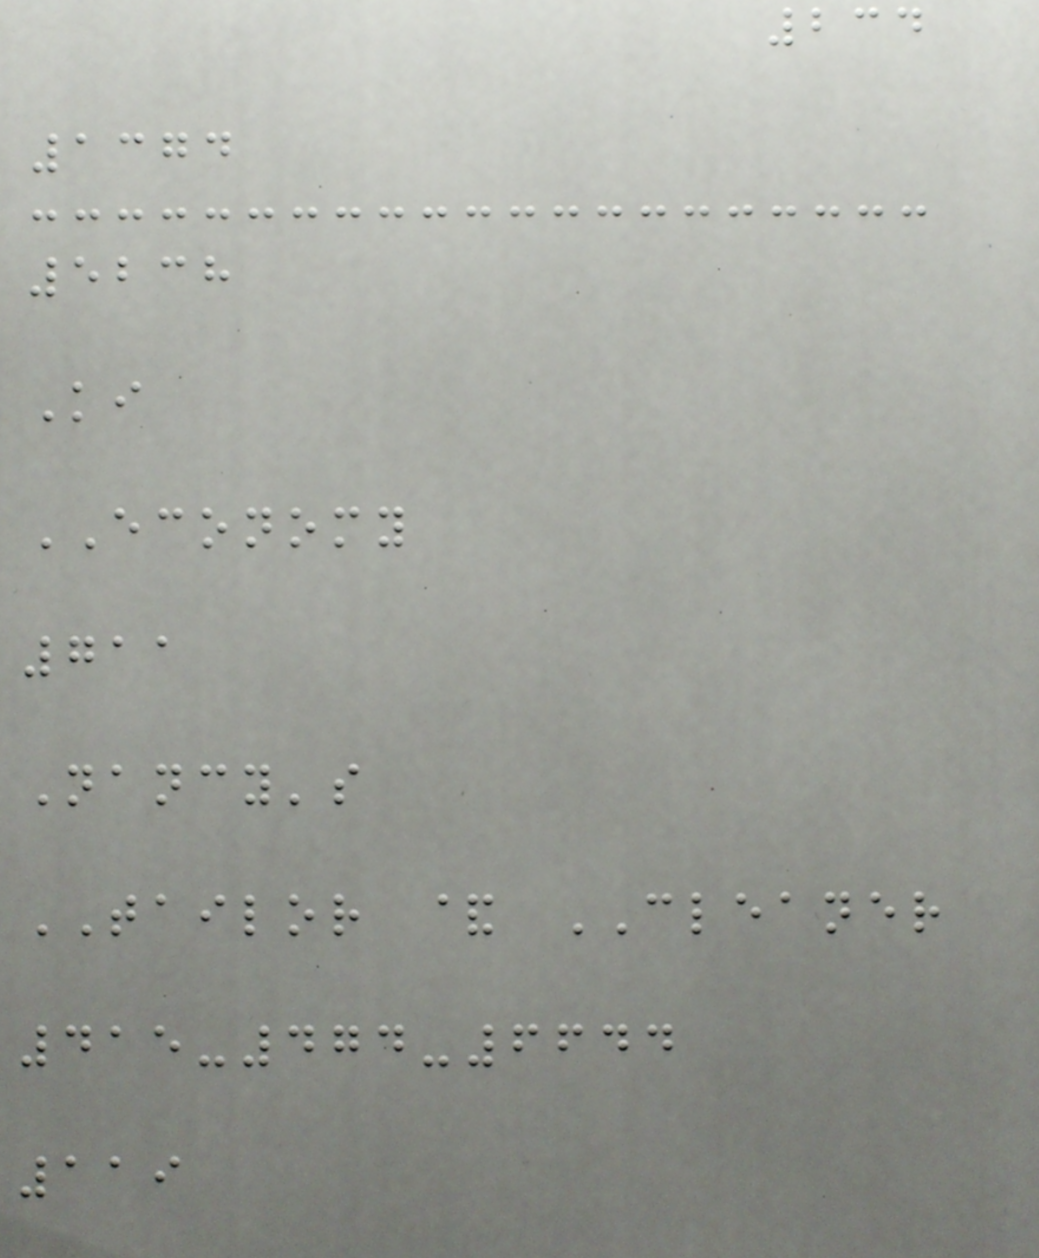234
1374
5238
Ki
ECONOMY
711
Nancy's
TAILOR & CLEANER
415-474-6644
119
